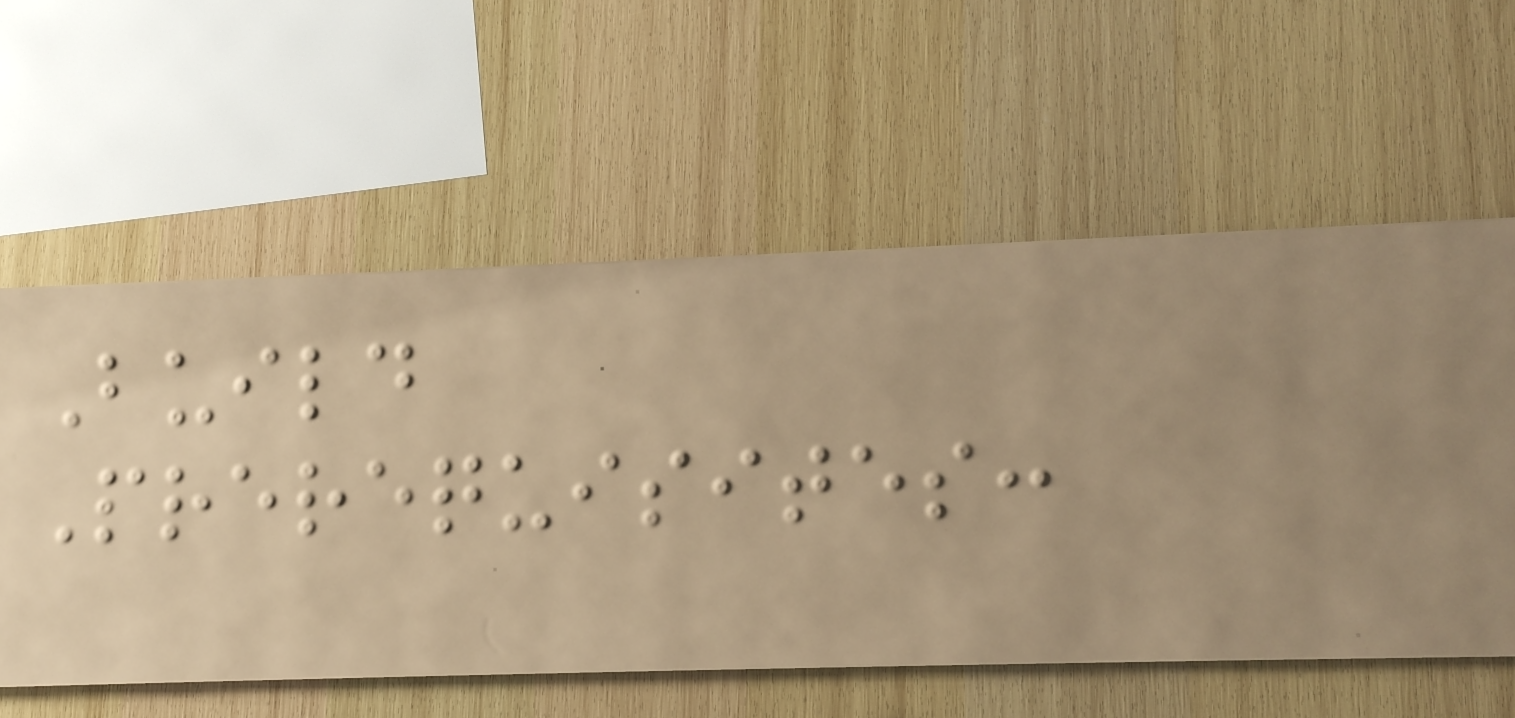Build
Prerequisites:
